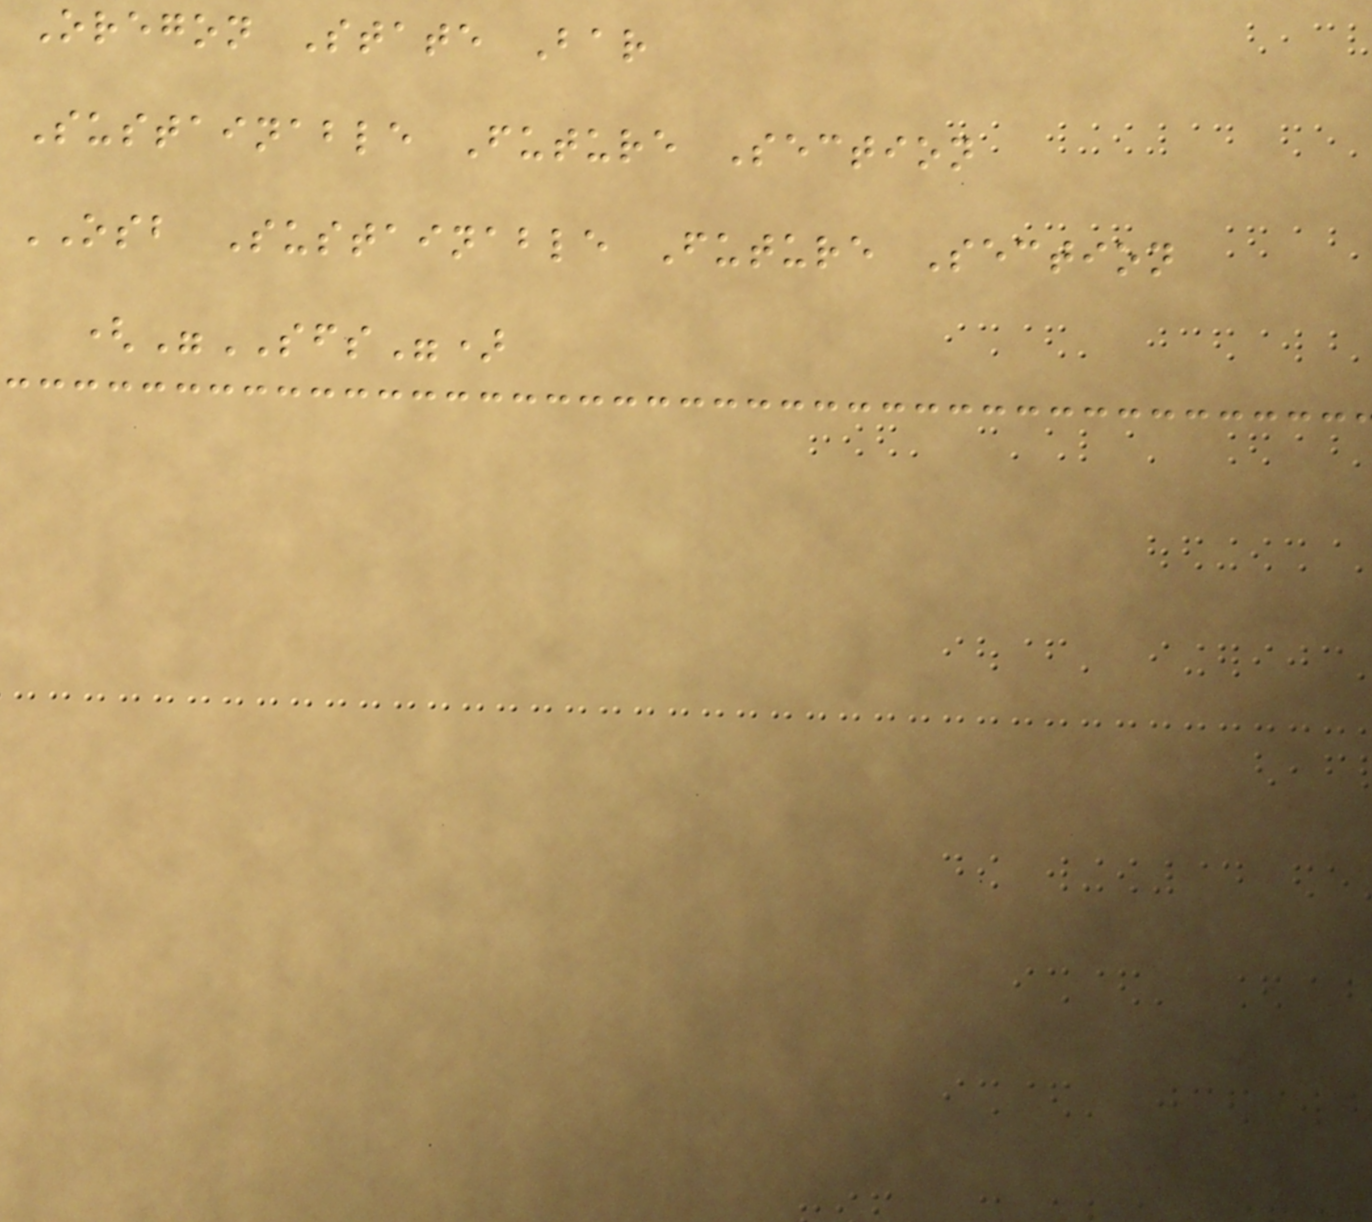Oregon State Bar
Sustainable Future Section
OSB Sustainable Future Section
("SFS")
